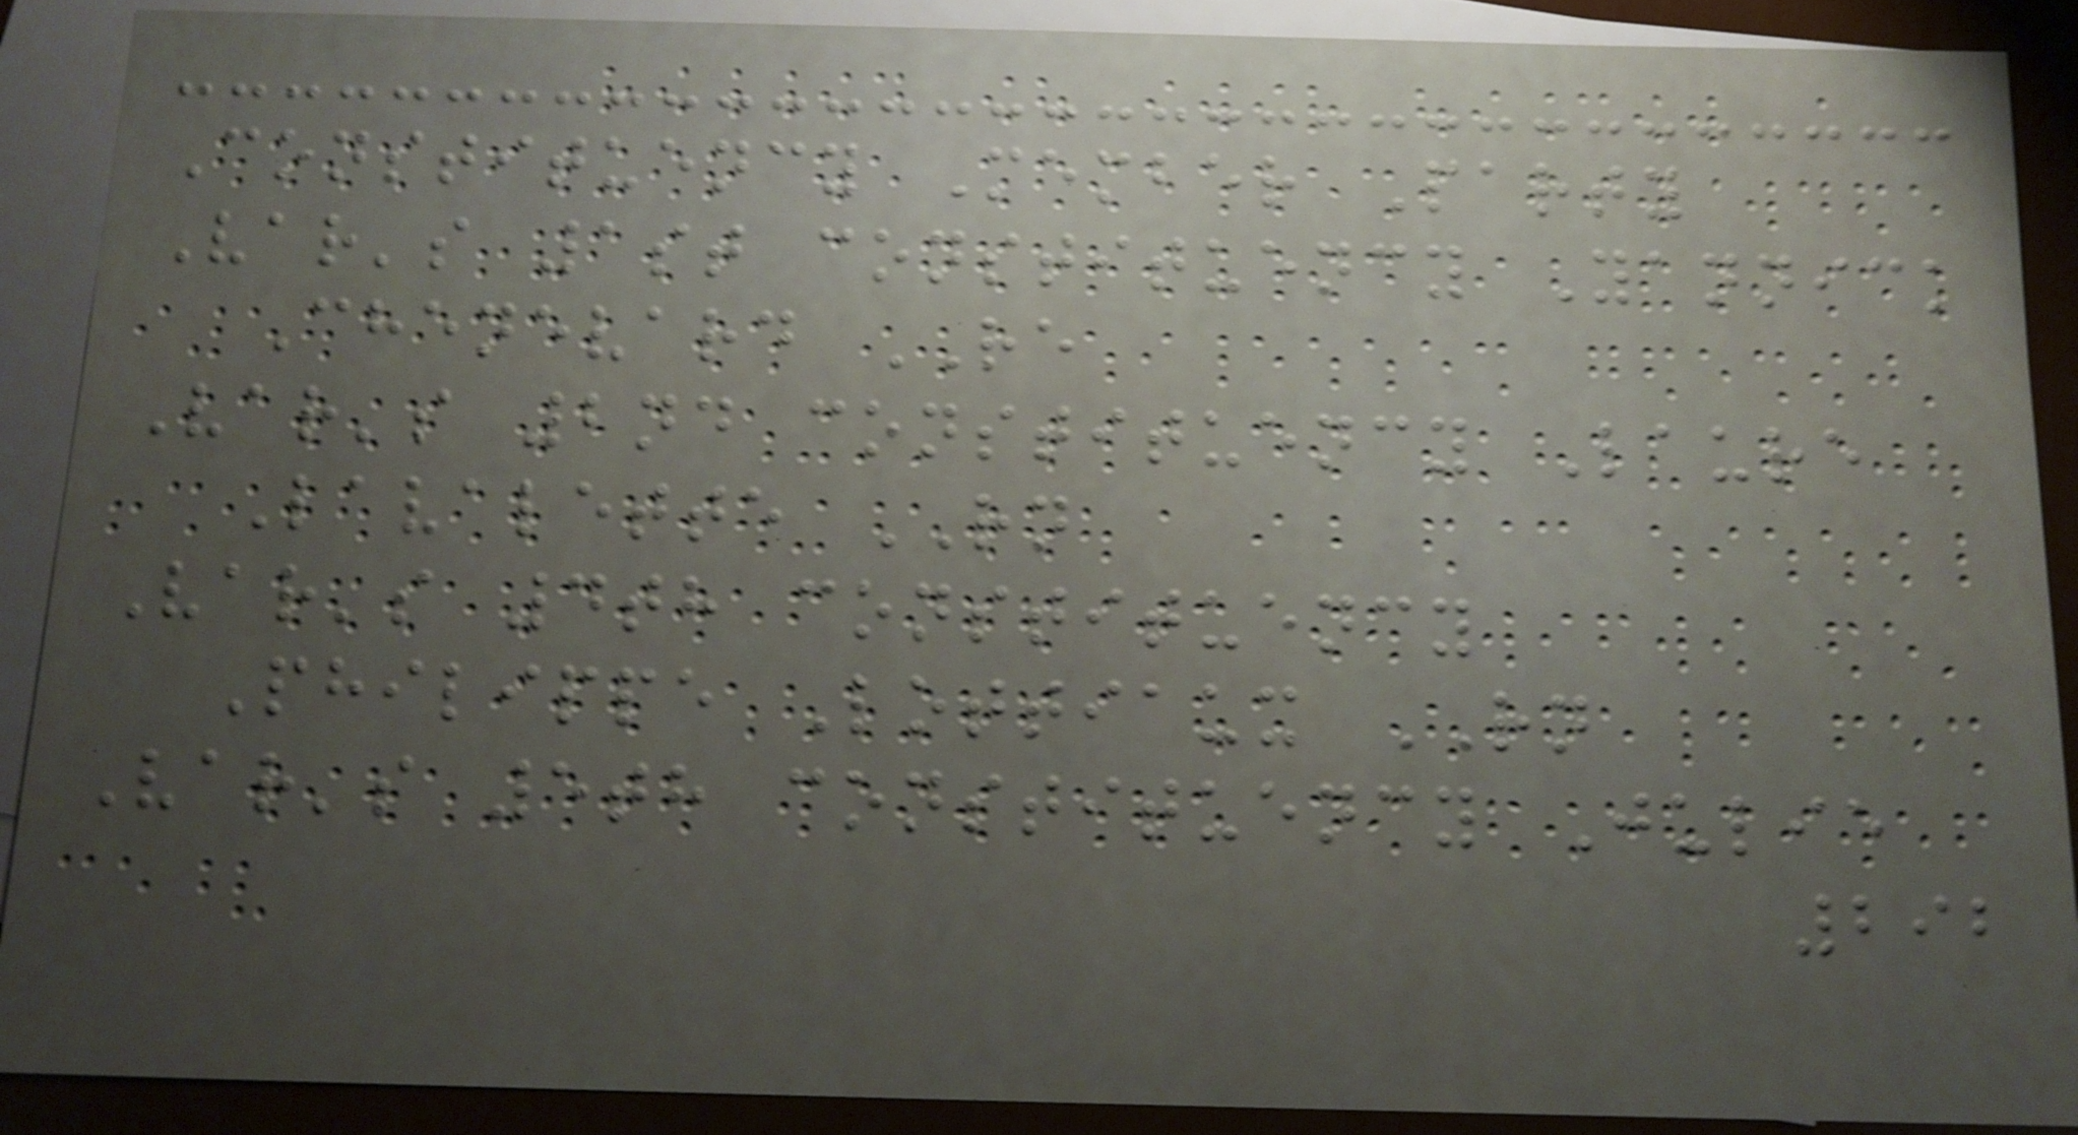Constituency Member Party
Var's 1st constituency Yannick
Chenevard RE
Var's 2nd constituency Laure
Lavalette RN
Var's 4th constituency
Philippe Lottiaux RN
Var's 5th constituency Julie
292
